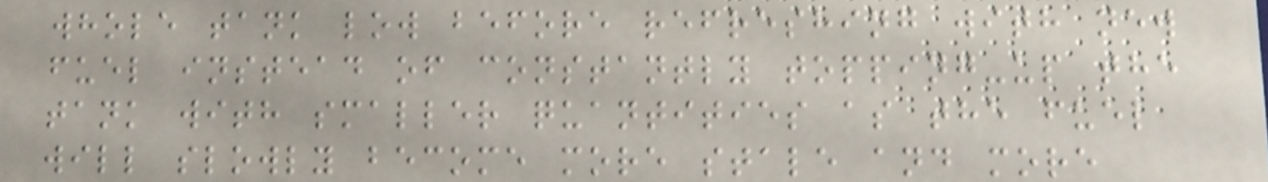whole tank low before refreshing with new
fuel instead of constantly topping-up the
tank with smaller quantities as the fuel
will slowly become more stale and more
